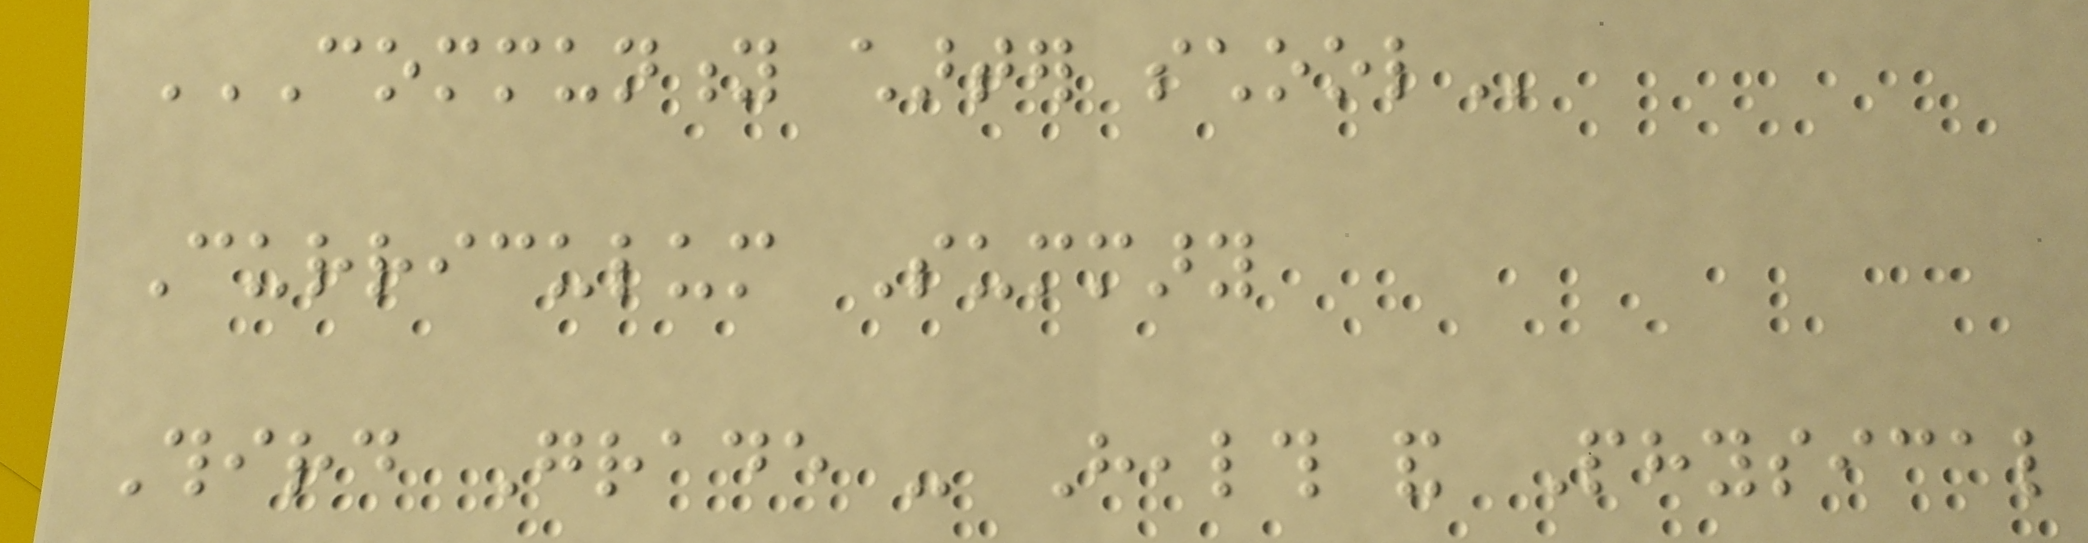COMMUNITY CHARTER SCHOOL
Curriculum Summary
Third Grade - Health and Physical
